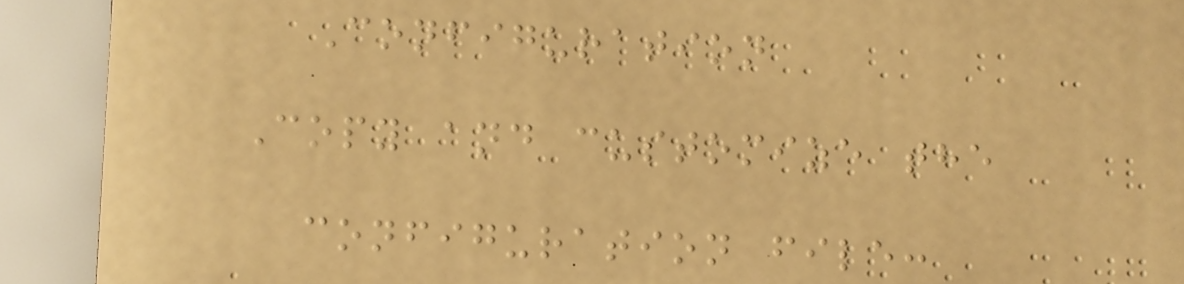Configuration
Copy and customize the
configuration file:
